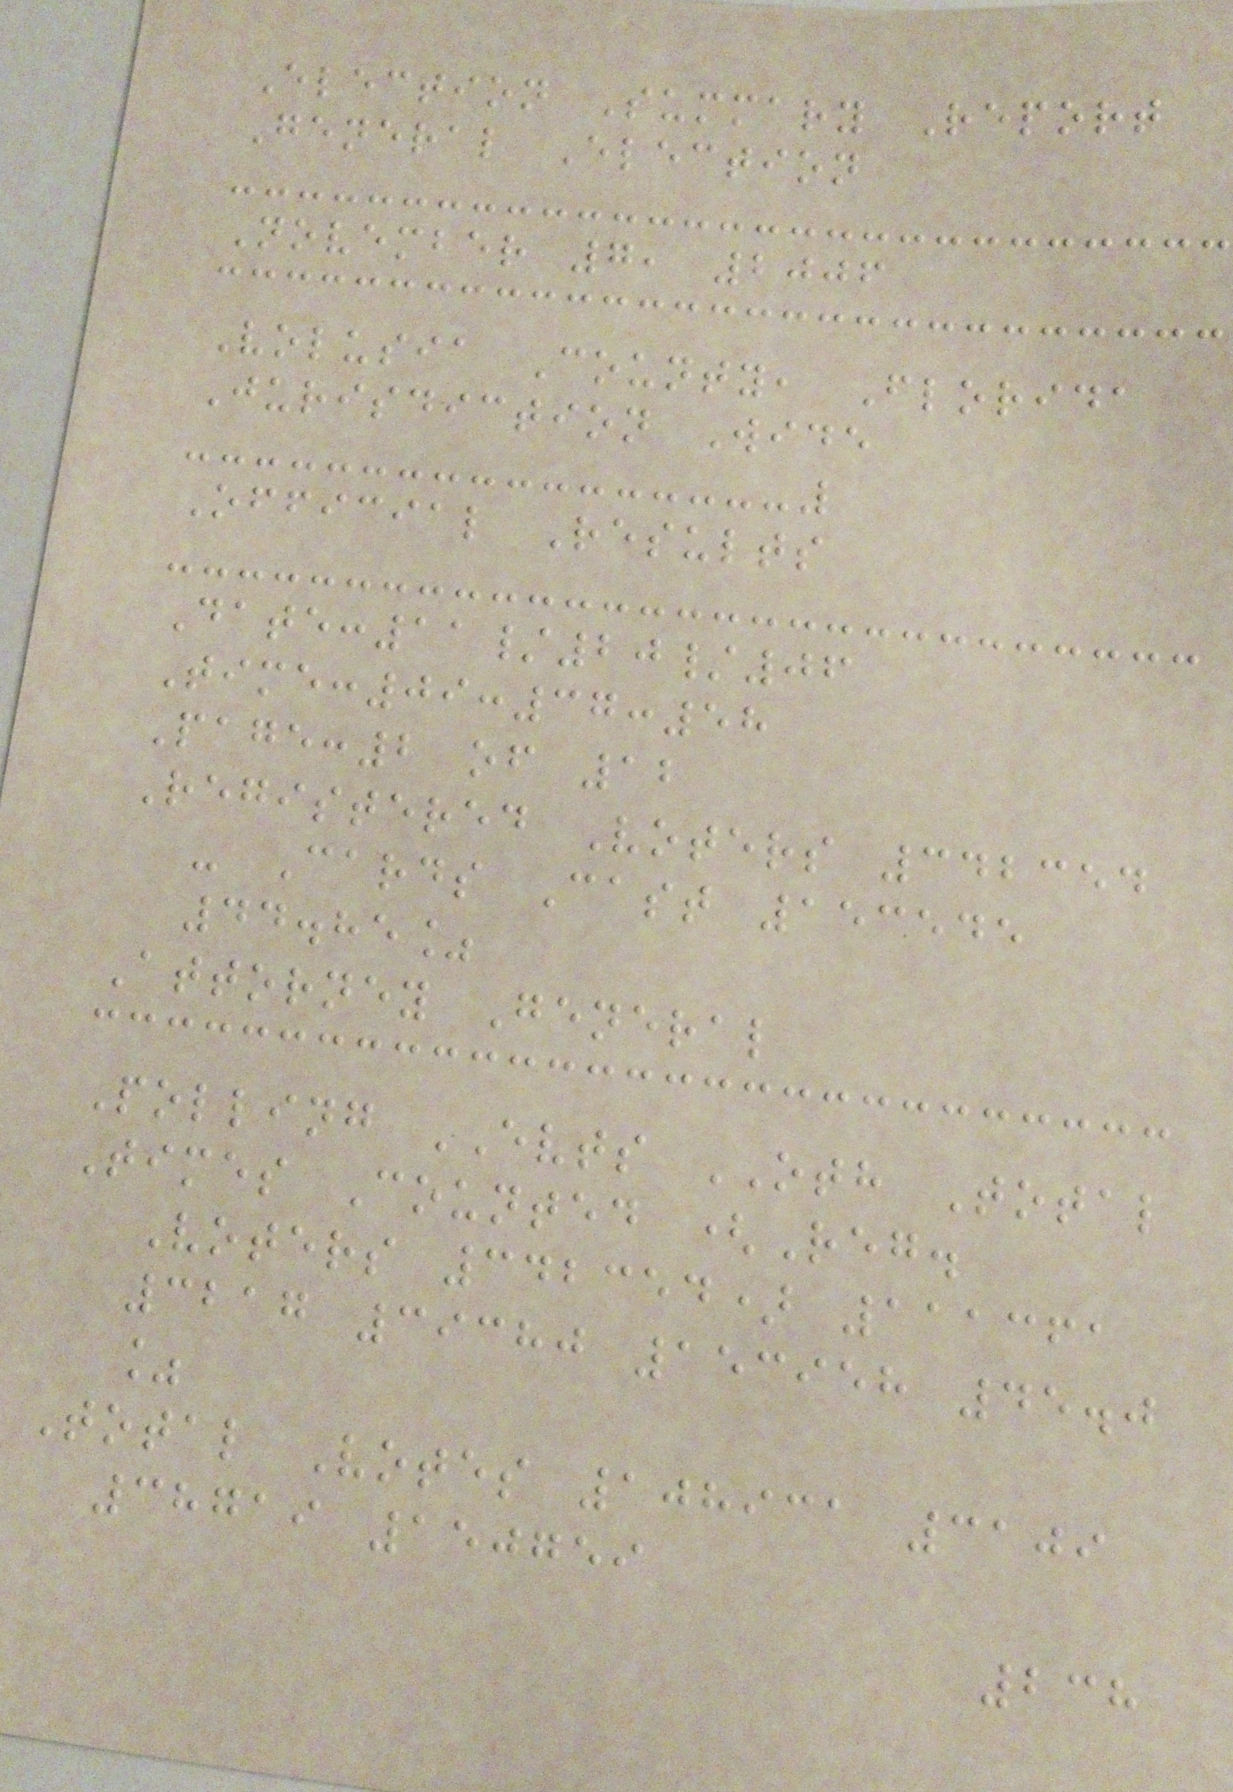Election Summary Report
General Election
November 7, 2006
Volusia County, Florida
Jurisdiction Wide
Official Results
Date:11/20/06
Time:09:37:58
Page:2 of 12
Registered Voters 342354
- Cards Cast 153545
44.85%
Attorney General
Polling EVTS OTH Total
Times Counted (Reg.
Voters 342354) 111361
3217 39380 153958 45.0
%
Total Votes 108931 3109
38719 150759
238
